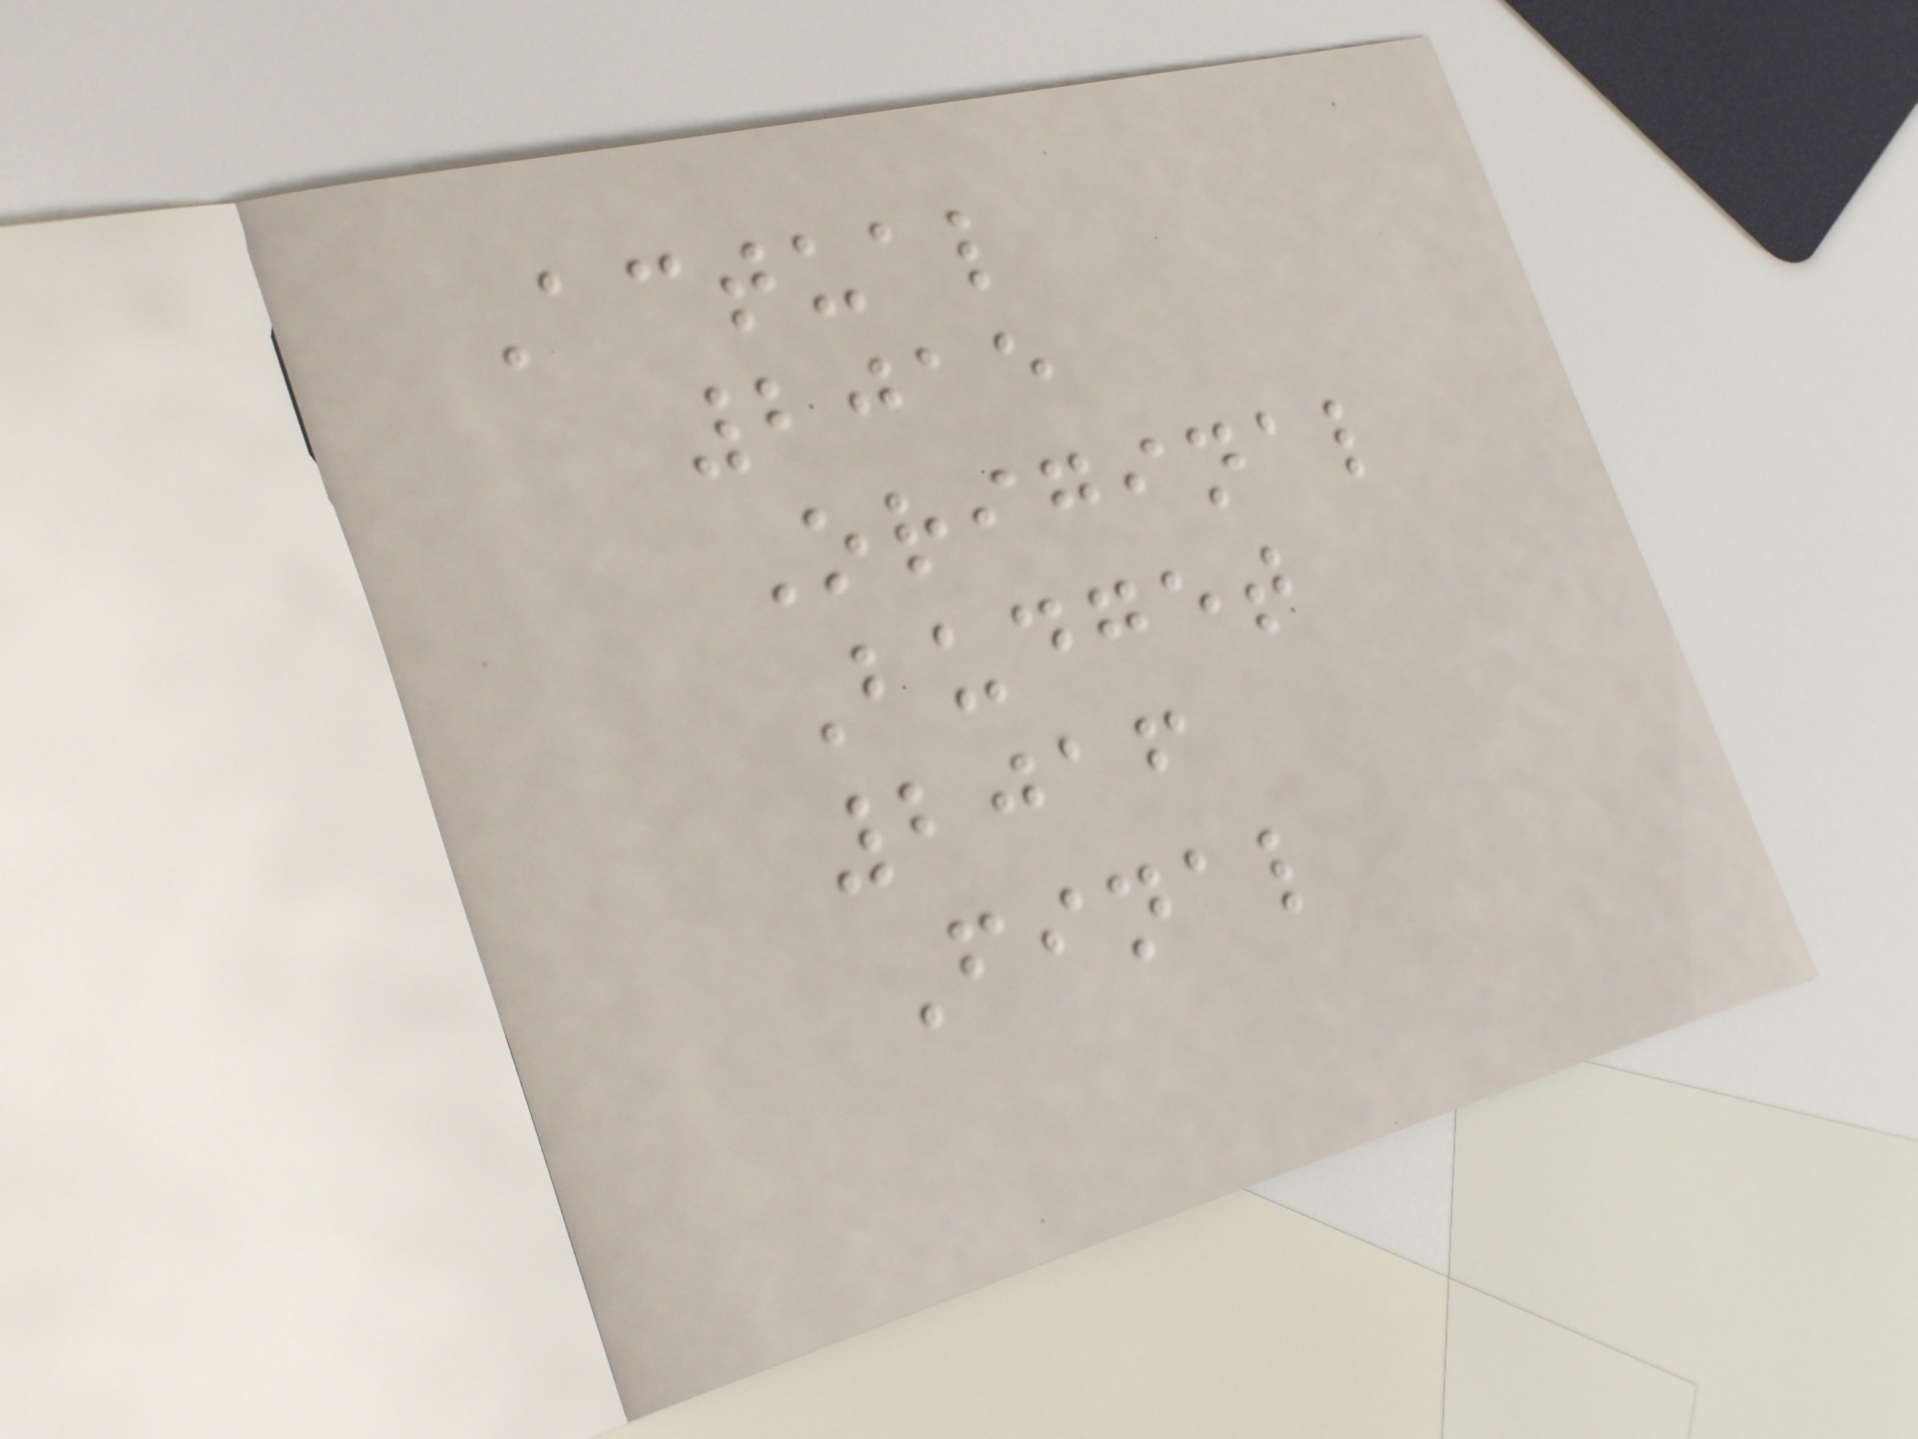Actual
2015
Original
Budget
2016
Final
